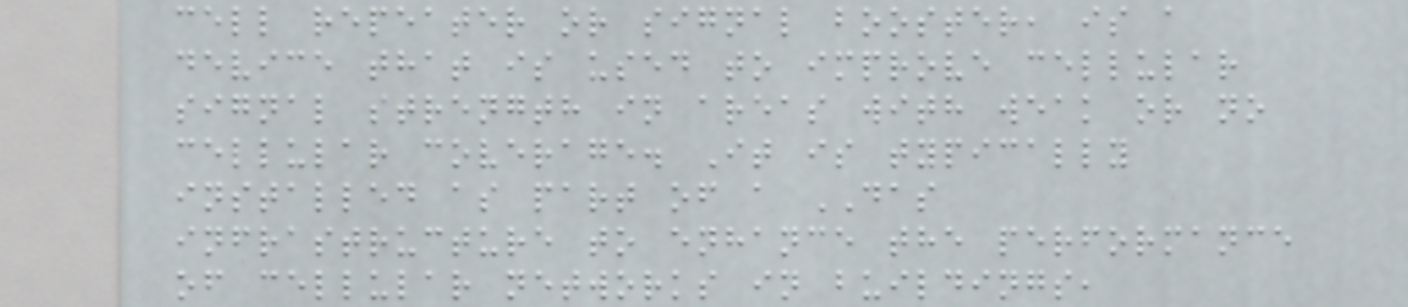cell repeater or signal booster, is a
device that is used to improve cellular
signal strength in areas with weak or no
cellular coverage. It is typically
installed as part of a DAS
infrastructure to enhance the performance
of cellular networks in buildings,
